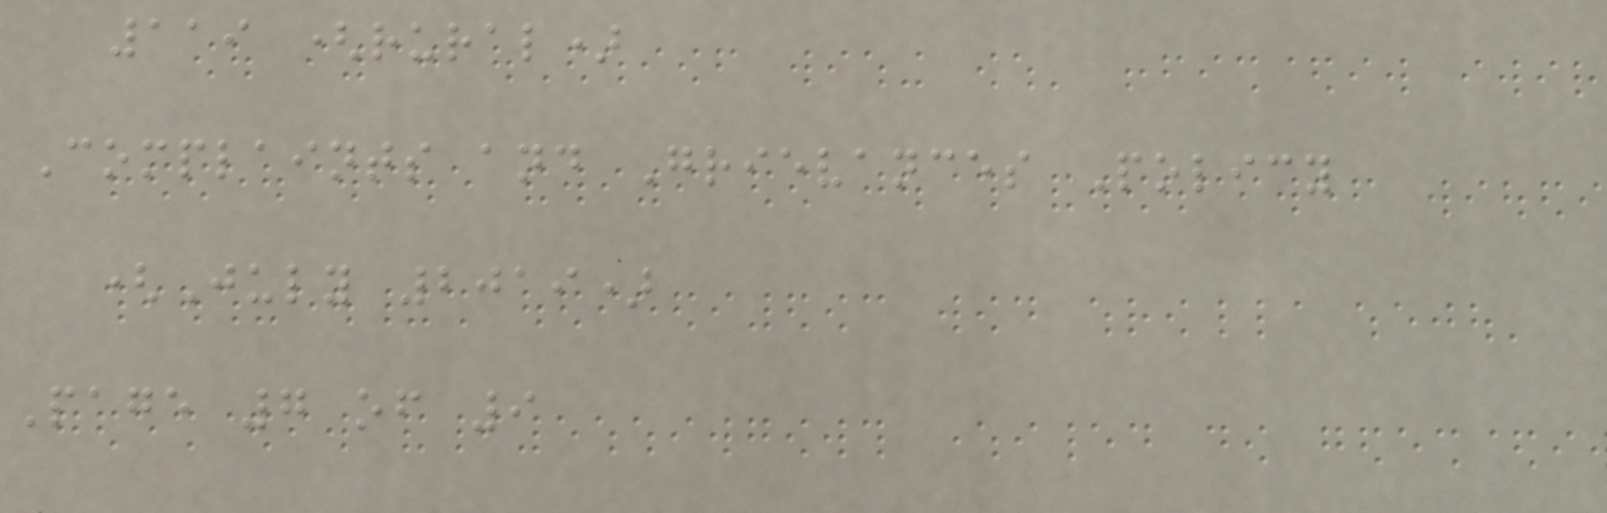119 (rural)
Complaints and Grievances Policy
(July 2019)
Page 7 of 9
